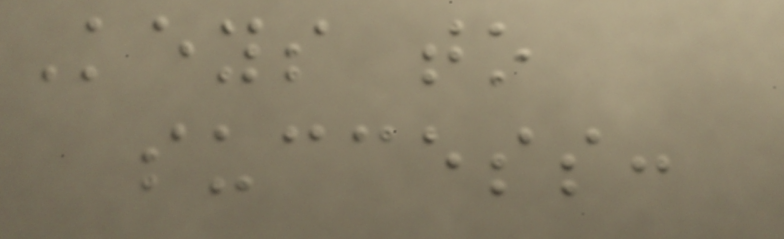Keys to
success:
